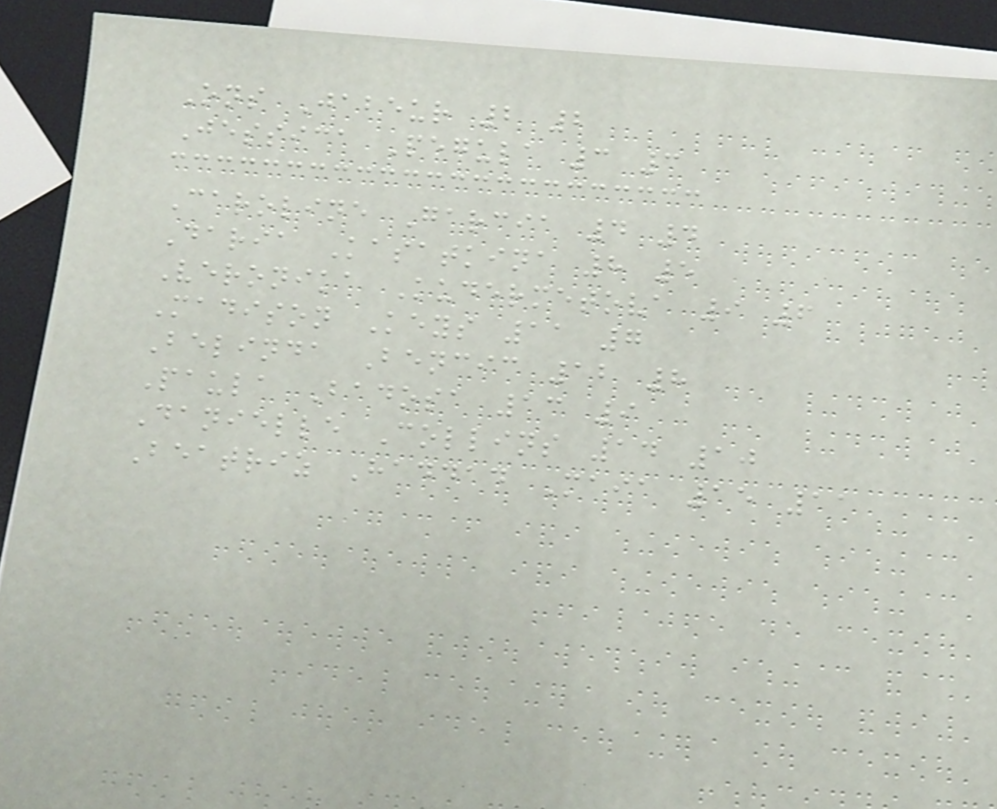Ons Jabeur 2 2
Jessica Pegula 3 3
Caroline Garcia 4 4
Daria Kasatkina 8 5
Veronika Kudermetova 9 6
Madison Keys 11 7
Belinda Bencic 12 8
Paula Badosa 13 9
Danielle Collins 14 10
Beatriz Haddad Maia 15 11
